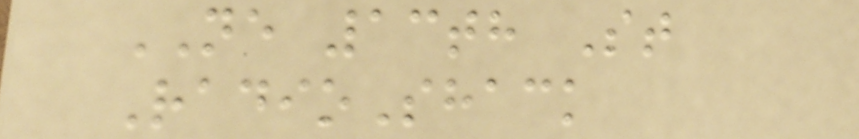NE 13th St
RadioShack
